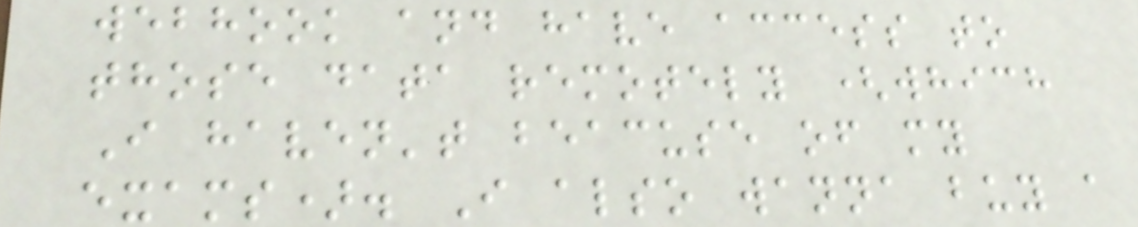webhook and have access to
those data remotely (which
I haven't beacuse of my
exams). I also wanna buy a
